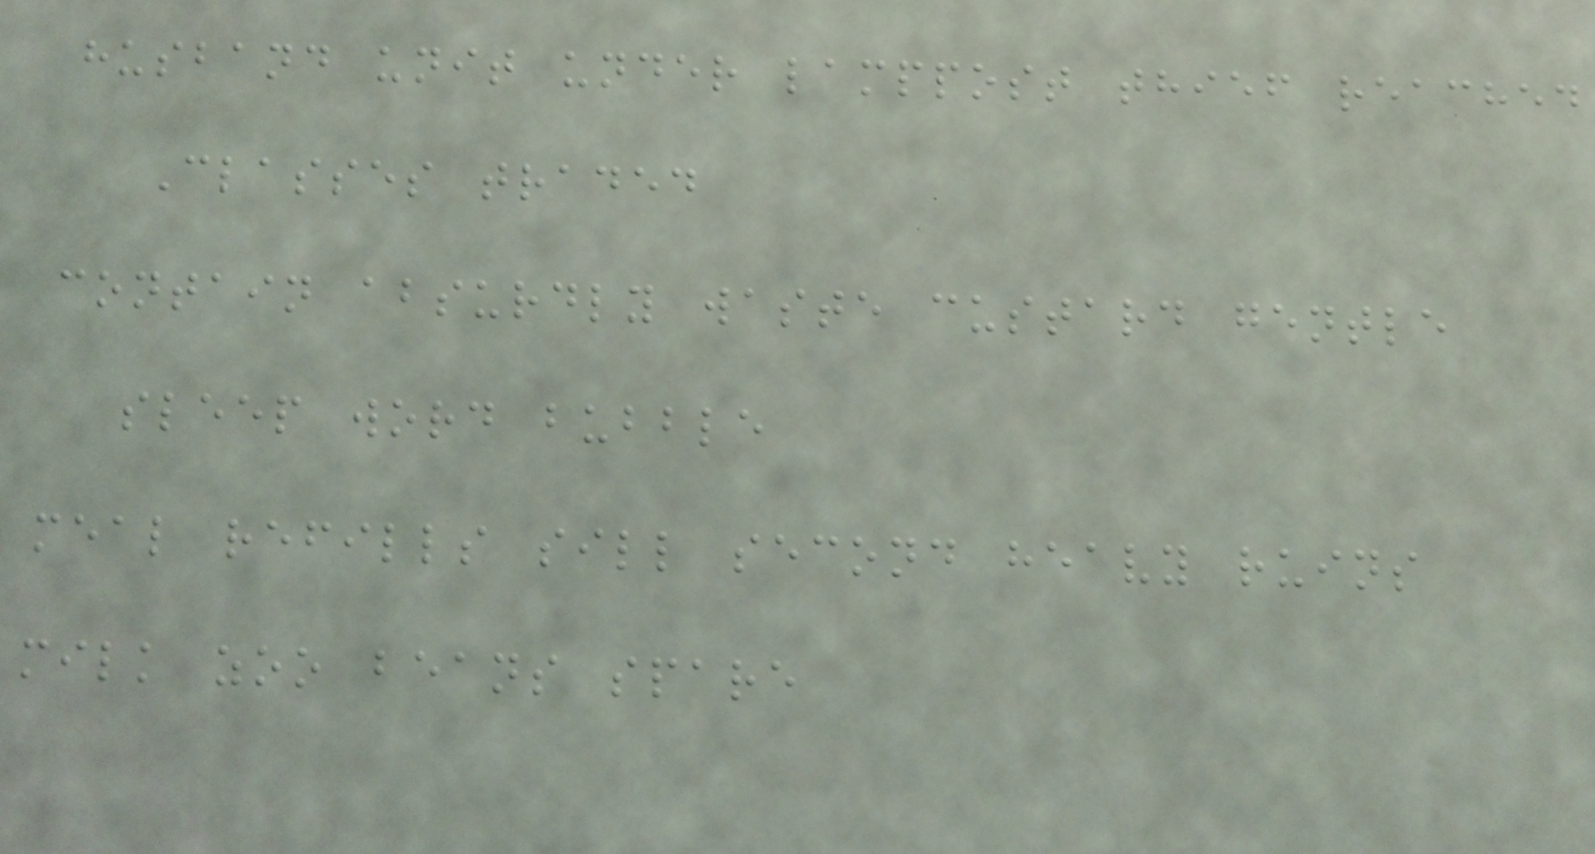husband unit under lamppost thief reached
Classes traded
contain absurdly waste custard gentle
sleep word bubble
meal refills sill second heavy ruins
milk zoo beans spare
